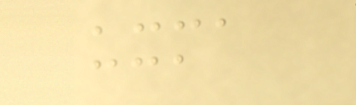uxma
